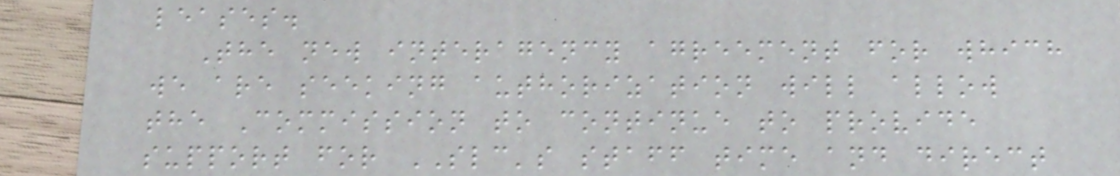leases.
The new interagency agreement for which
we are seeking authorization will allow
the Commission to continue to provide
support for SLC's staff time and direct
